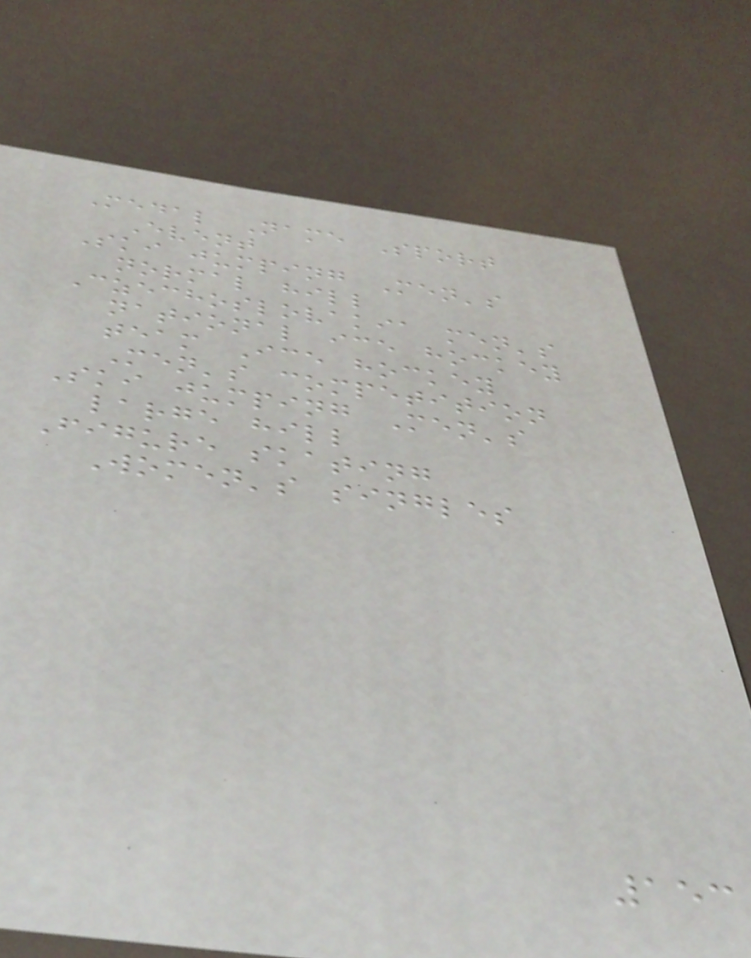Medal Name Sport
Event
Ski jumping Men's
normal hill
Czechoslovakia men's
national ice hockey
team Ice hockey
Men's competition
Ski jumping Men's
large hill
Figure skating
Women's singles
153
